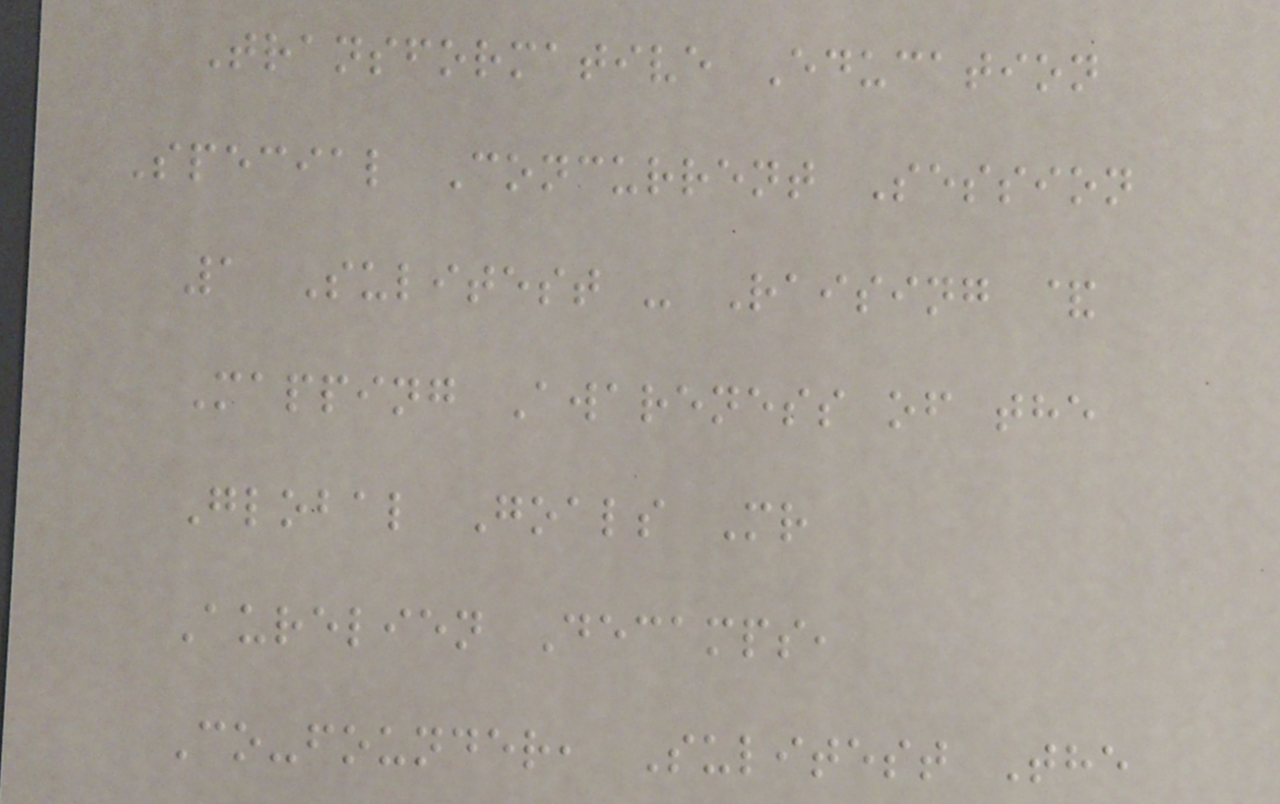Transformative Education
Special Concurrent Session
1 Sulitest - Raising &
Mapping Awareness of the
Global Goals Mr
Aurelien Decamps,
Co-founder, Sulitest The
